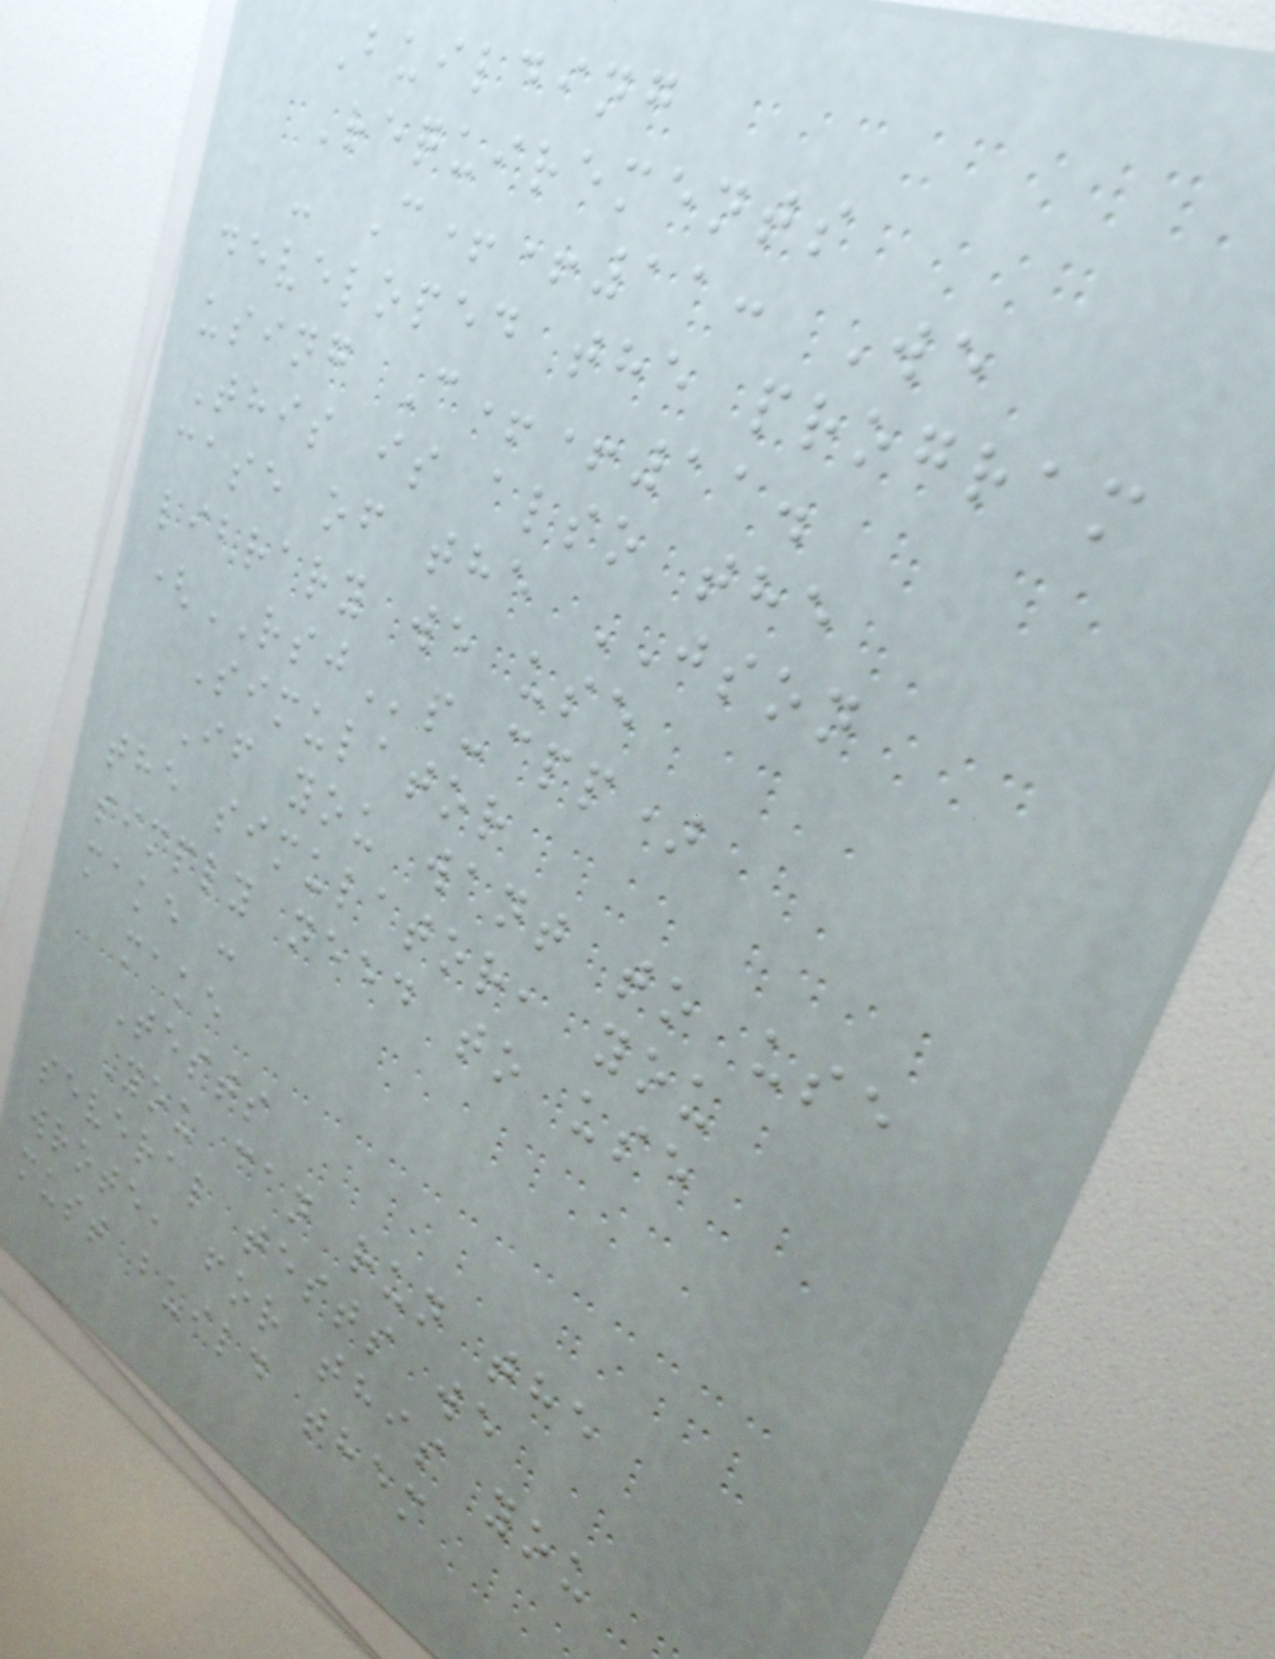Building
Requirements
- C++11: We
developed the program
using C++11.
This is also the
case of the JSON
library we use
(RSJp-cpp)
Simulator
If you want to use
the simulator, you
simply need to use
make :
make
Tests
You can run the
several tests we
wrote, for this you
must build them
